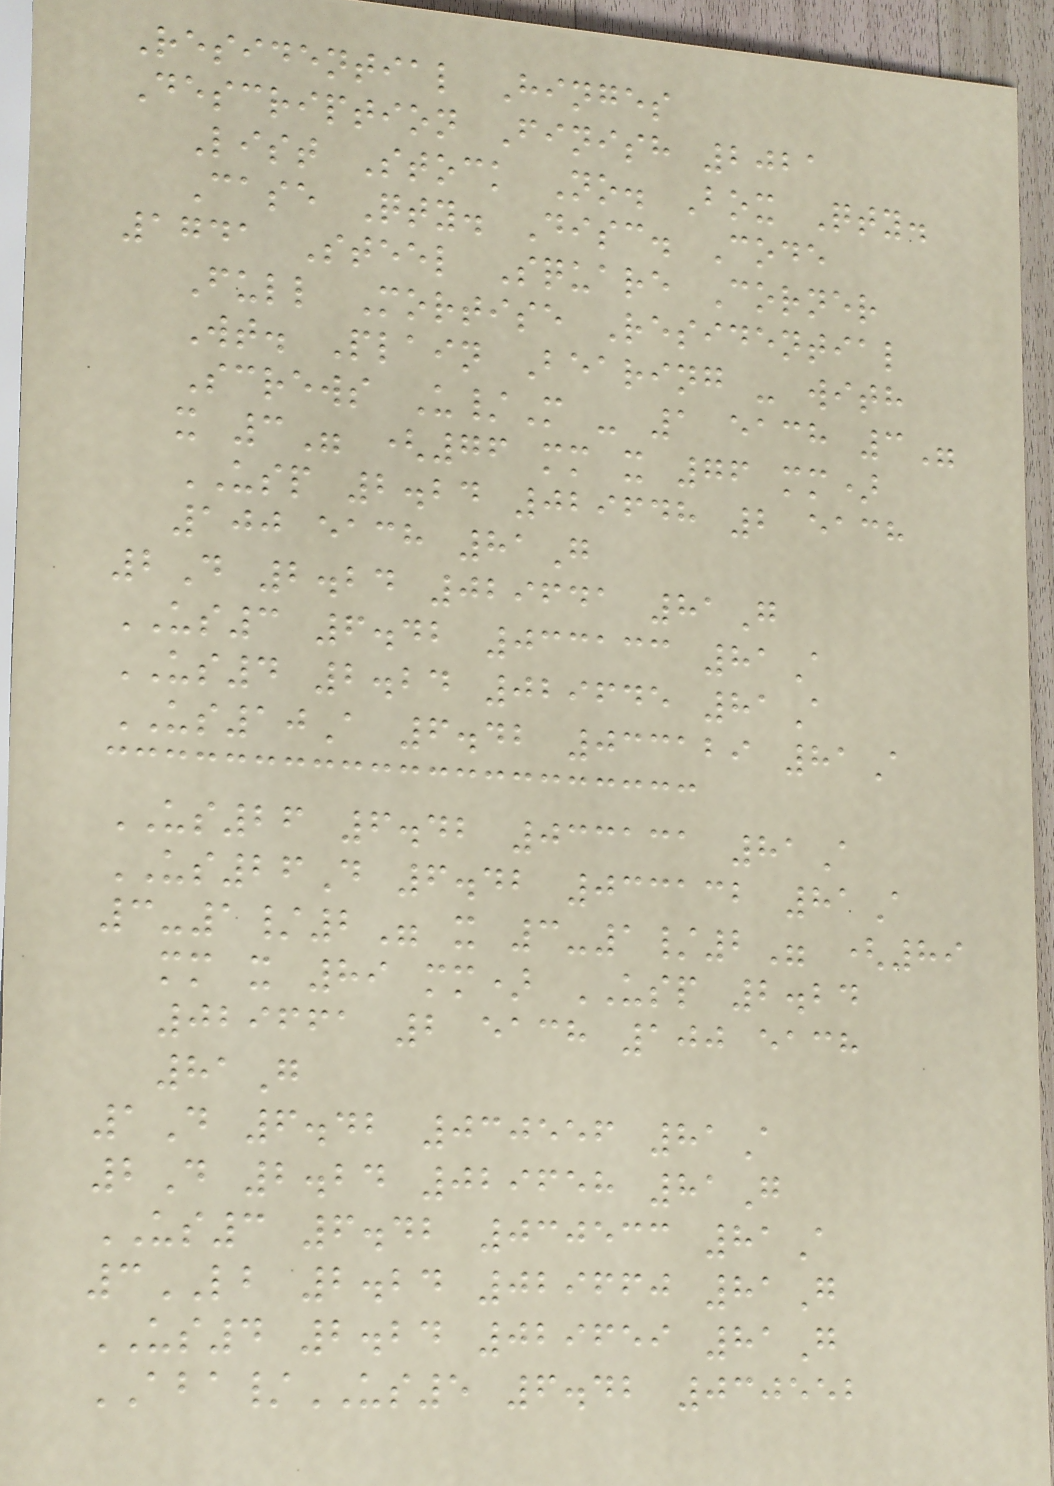Residential Hinges
Description Finish 2021
List Stock No. Box Qty.
Case Qty. Disc. Code
1741 Steel Square Corner
Full Mortise Residential
Wt. Plain Bearing - with
Screws U/M - 1 each 3"
x 3" (76 mm x 76 mm)
USP 2.24 029648 2 each
100 each 81G
2D 2.24 029641 81G
US3 6.42 033133 81A
US4 2.24 029645 81A
US10A 6.42 033129 81A
US26 6.42 033131 81A
US26D 6.42 033132 81A
3-1/2" x 3-1/2" (89
mm x 89 mm) USP 2.24
029661 2 each 100 each
81G
1D 6.42 030556 81A
2D 2.24 029658 81G
US3 6.42 030533 81A
3LB 2.24 029660 81G
US4 2.24 029659 81G
ABA/US5 6.42 030552
